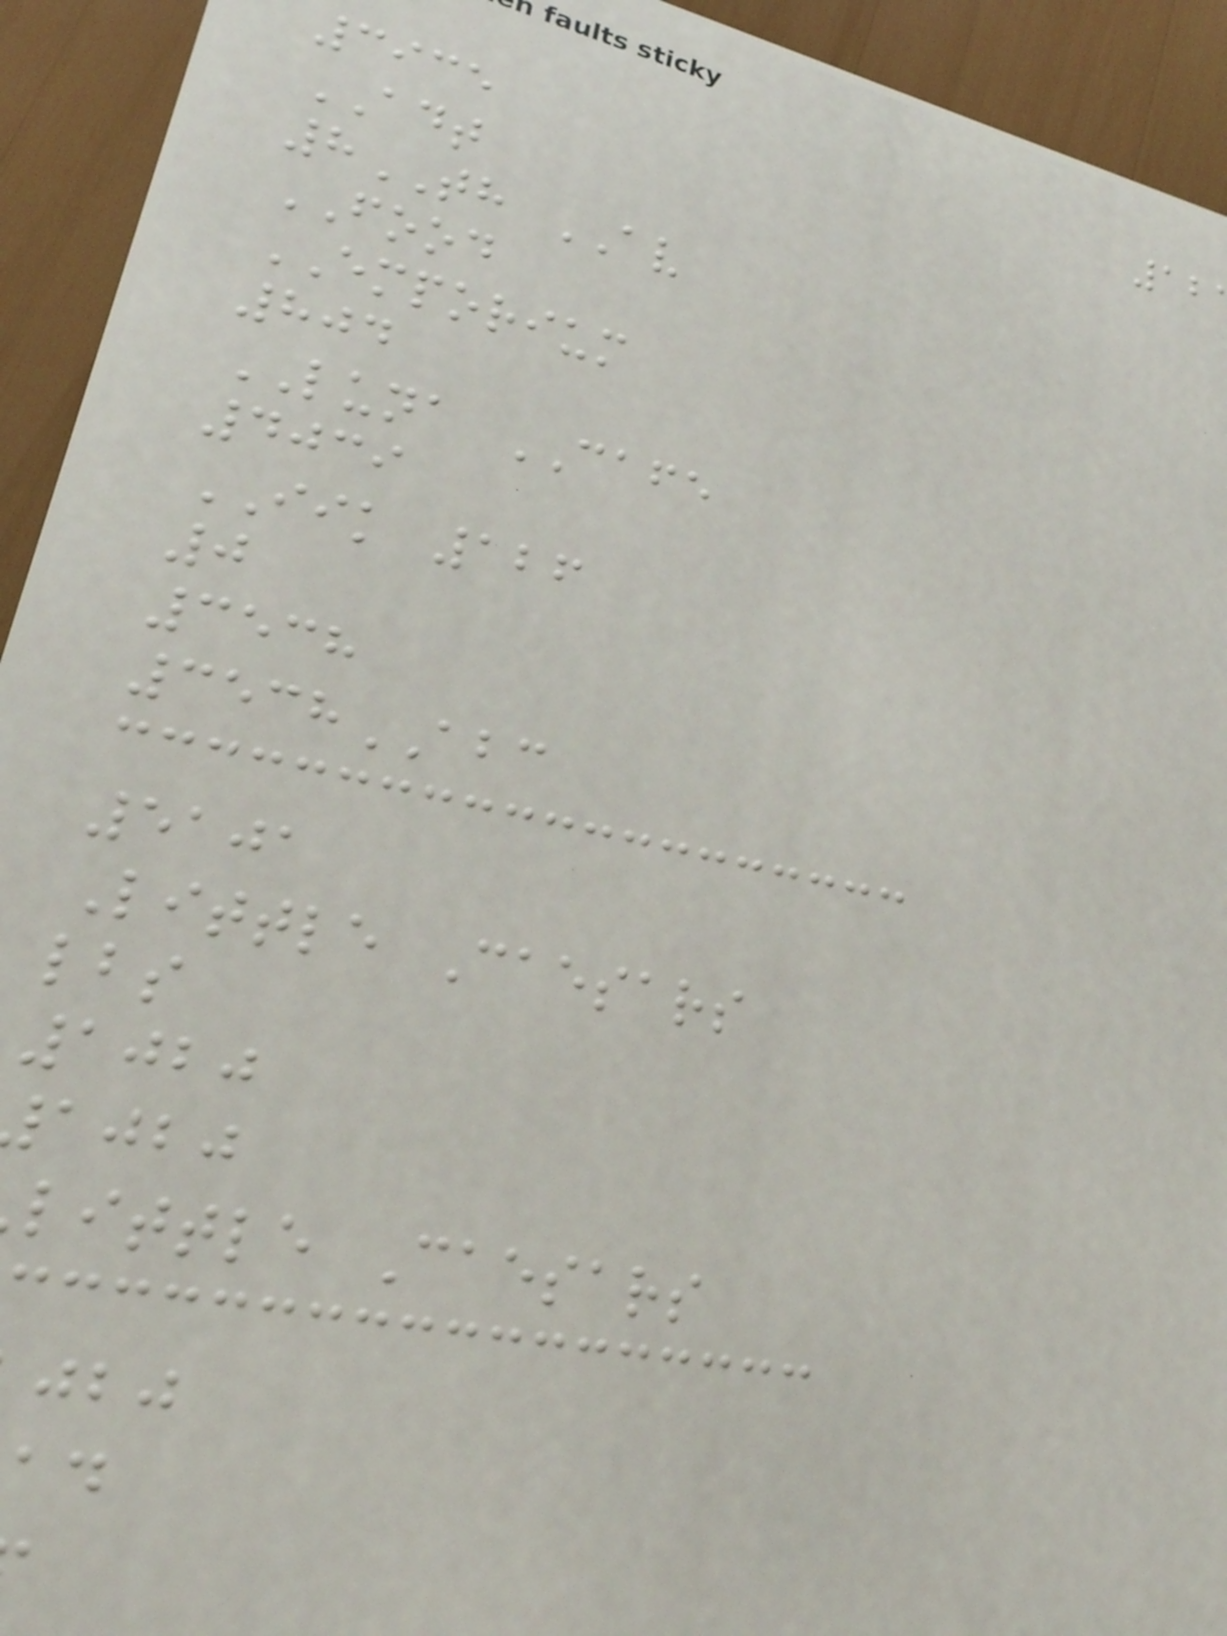3935
ADT
8TH AV
FOOD
EMPORIUM
804
LUNA CAFE
4039
IIK 126
0
3538
3538ABC
5101
Little Caesars
lbs
1020
ajbj
little Caesars
